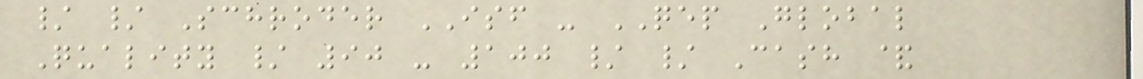/ / Schroder ISF - QEP Global
Quality / 90 - 100 / / Cash &
